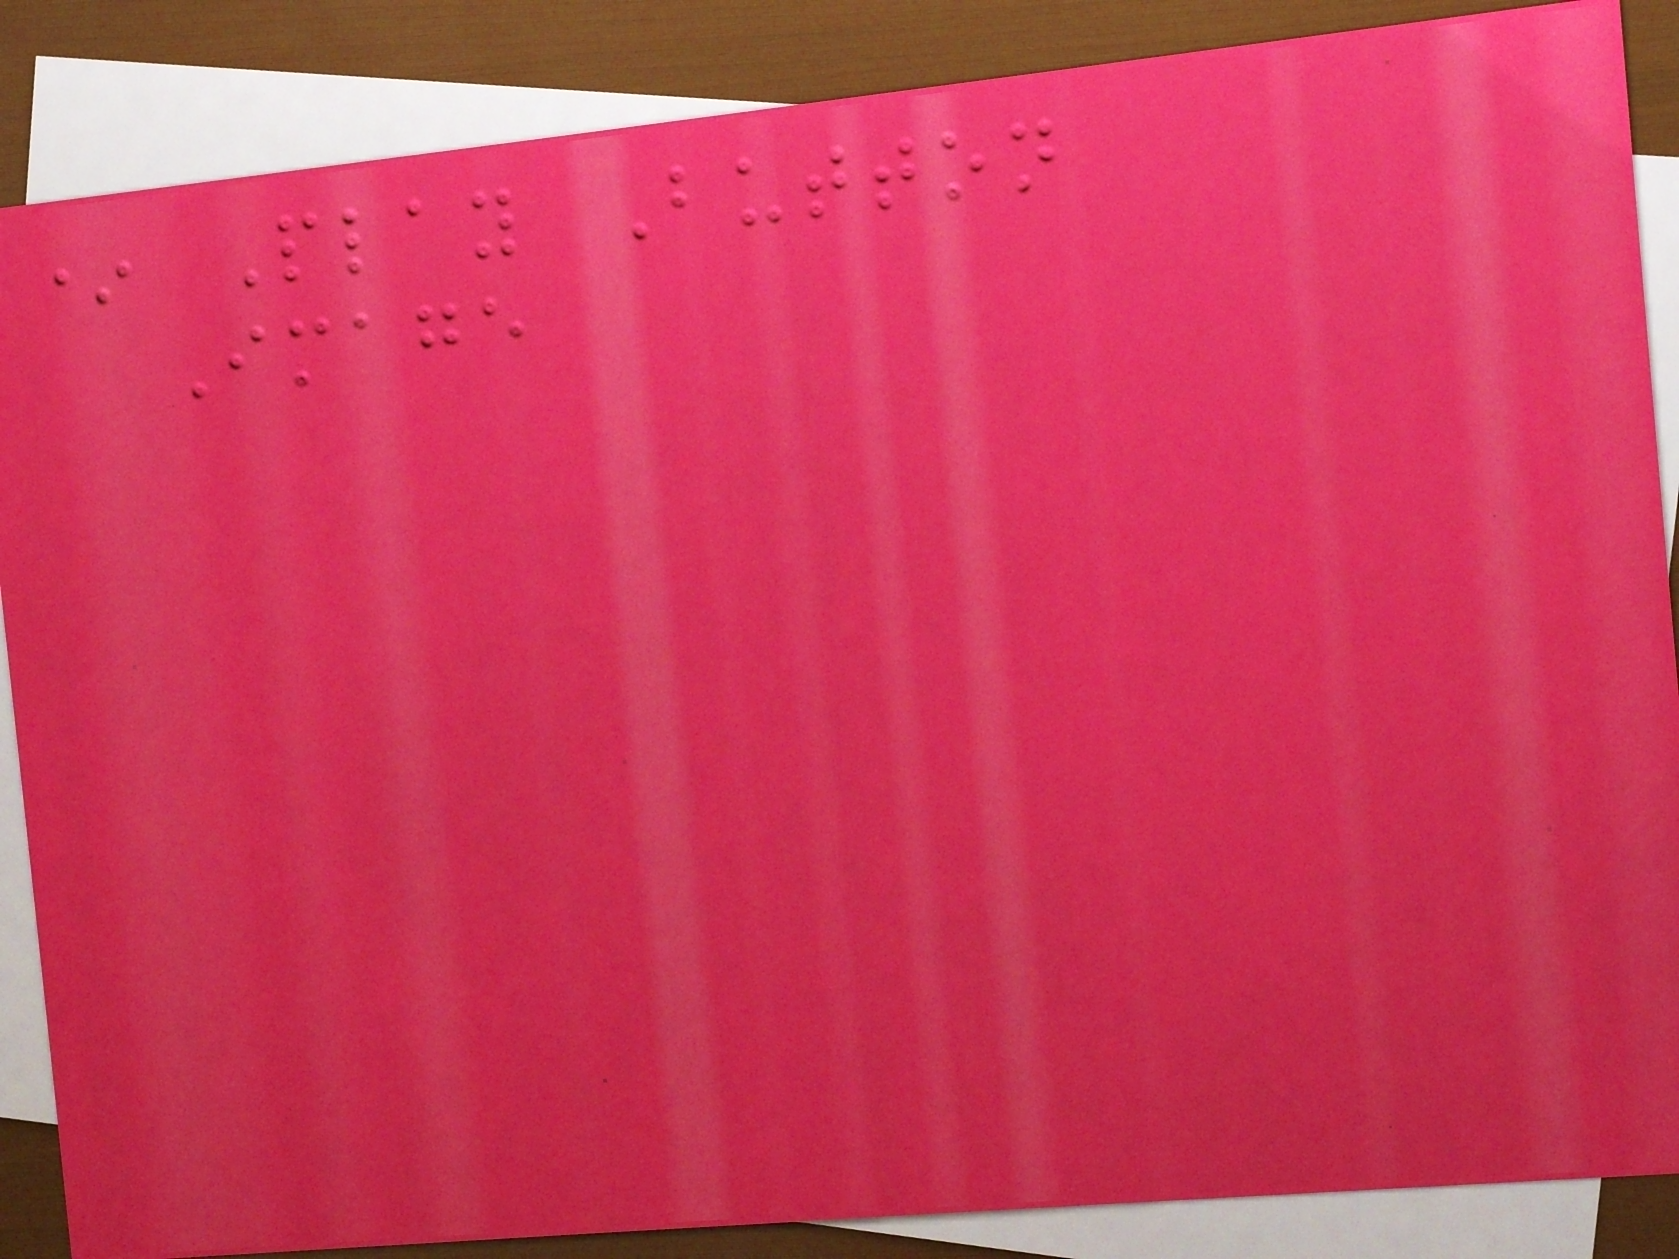* Play Button
Image
